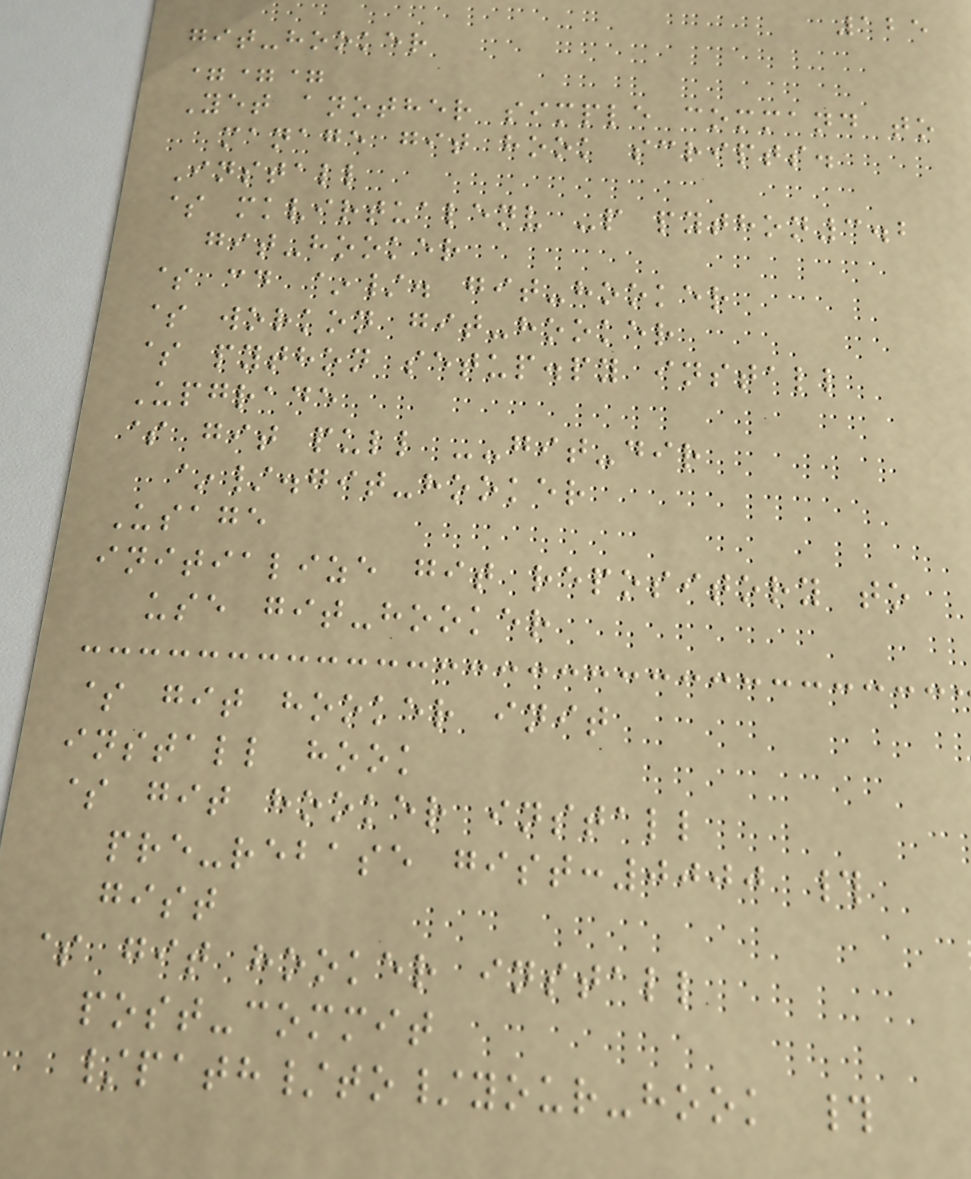125
git-hooker
===
Yet another simple command to
manage git hook scripts.
Install
$ mkvirtualenv -p python3.2
git-hooker
$ cd ~/. git-hooker
$ workon git-hooker
$ python setup.py install
Upgrade
$ git pull --git-dir
~/.git-hooker
Usage
initialize git repository to
use git-hooker
$ git hooker init
install hook
$ git hooker install
pre-rebase gist:0000 #
gist
$ git hooker install
post-commit
/path/to/your-hook #
